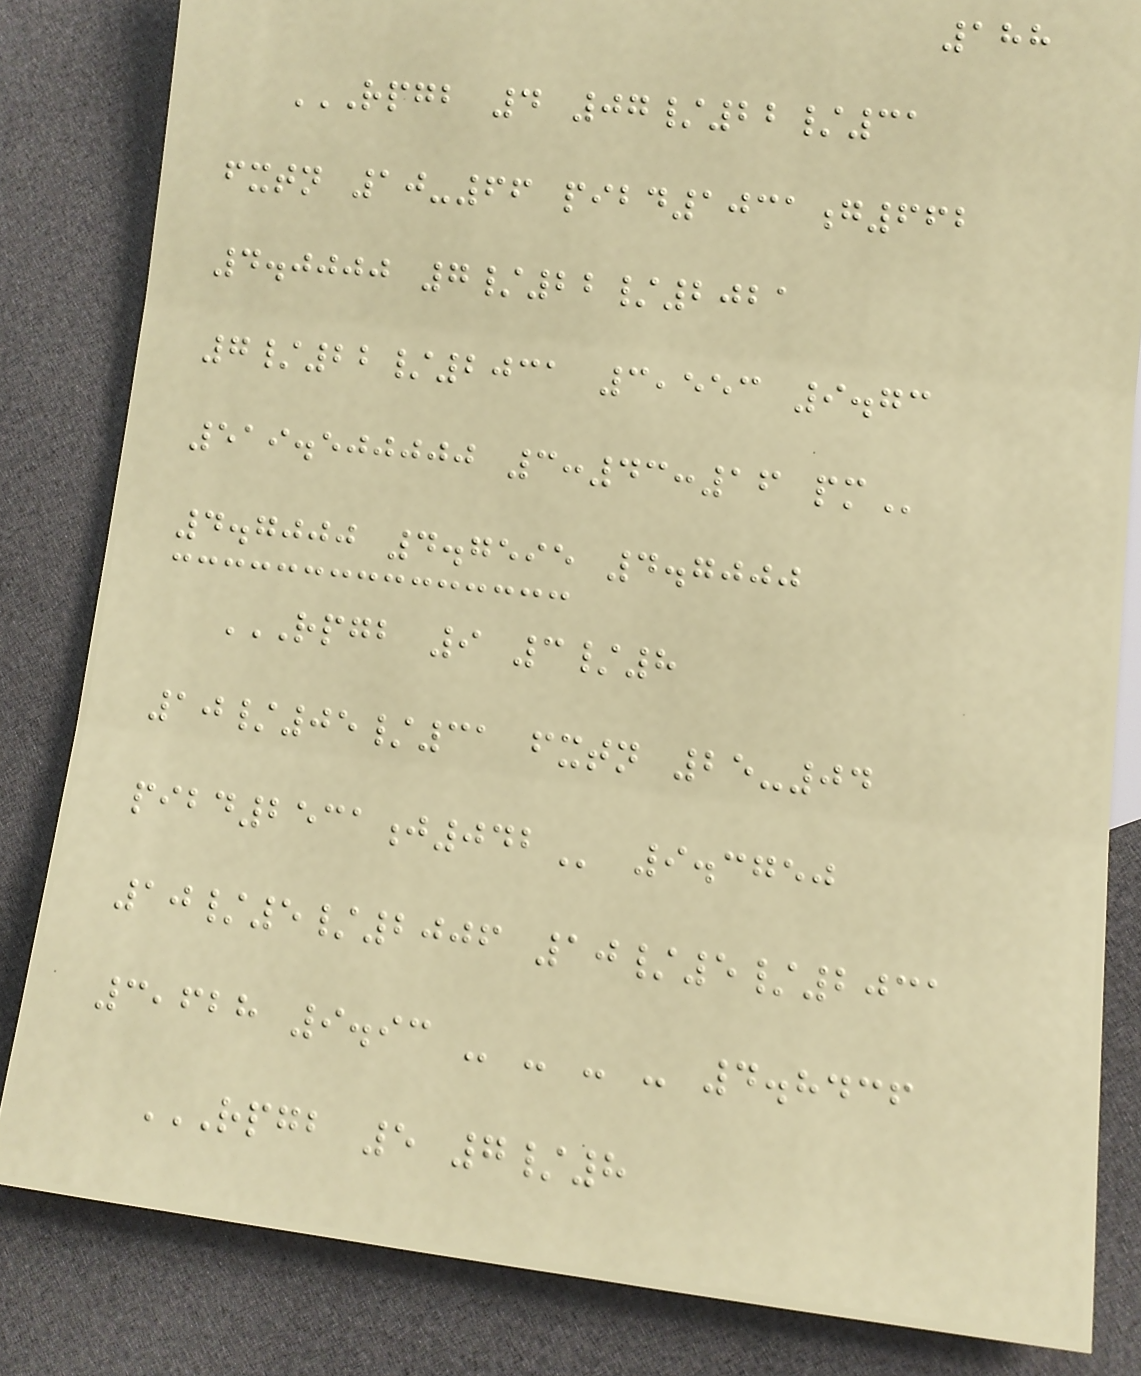188
RPGB 4 07/22/31
FXTN 10-66 PIBD1031G662
4.0000 7/22/2021
7/22/2031 3,553 9.73
519.500000 3:43:16 PM
4.7000 4.7595 4.7000
RPGB 9 3/8
10/05/31 FXTN 25-04
PIBD2531J042 9.3750
10/5/2006 10/5/2031
3,628 9.93 - - - - 4.8436
RPGB 5 7/8
